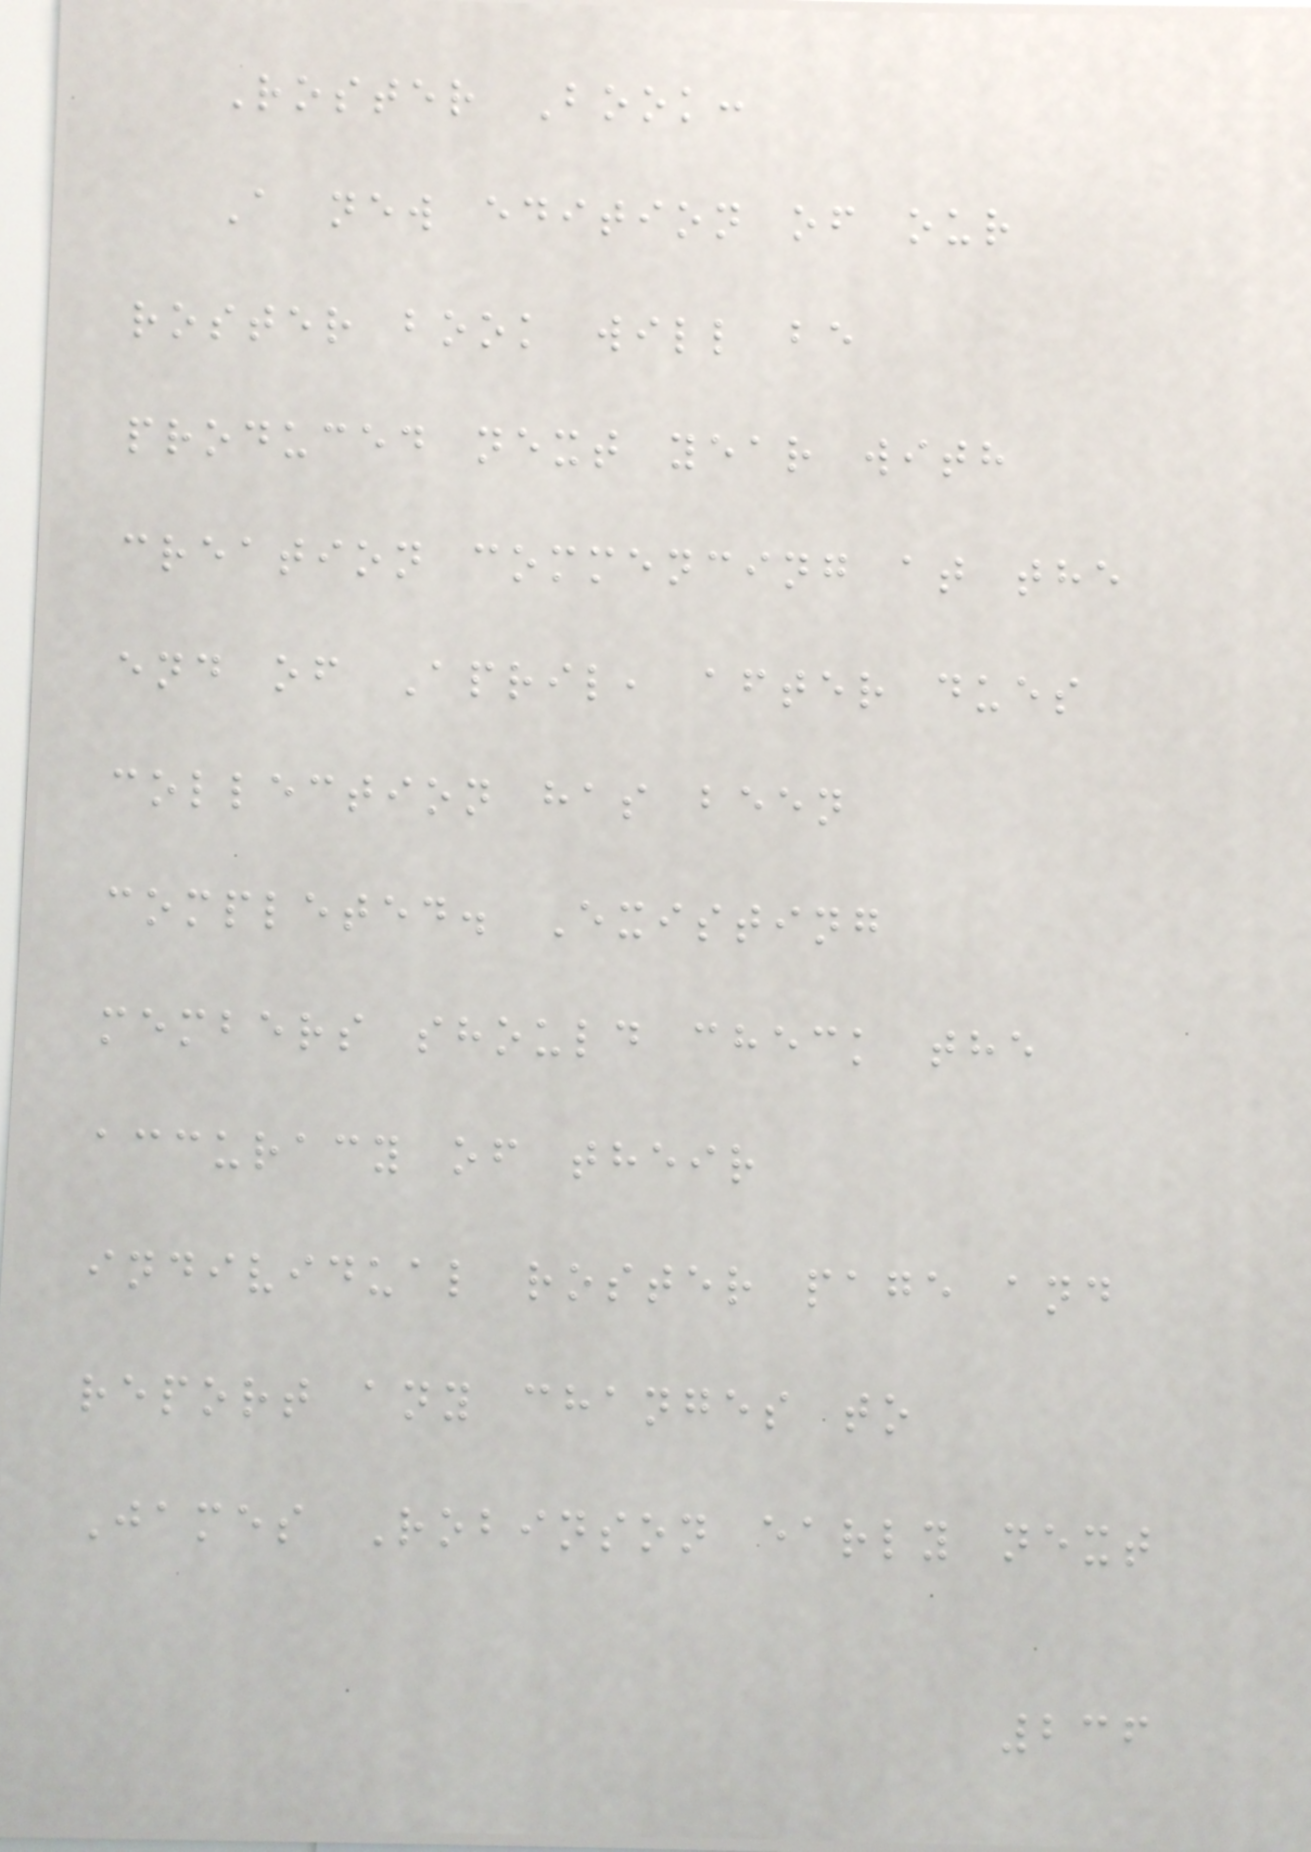Roster Book:
A new edition of our
roster book will be
produced next year with
creation commencing at the
end of April, after dues
collection has been
completed. Existing
members should check the
accuracy of their
individual roster page and
report any changes to
James Robinson early next
236
